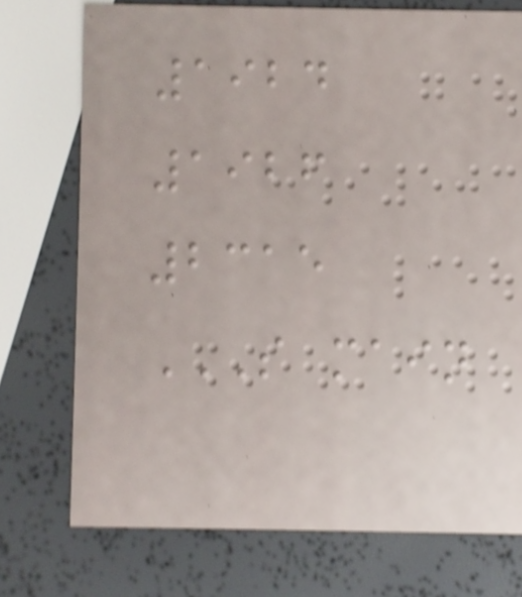1924
1926
2315
S MAIN
